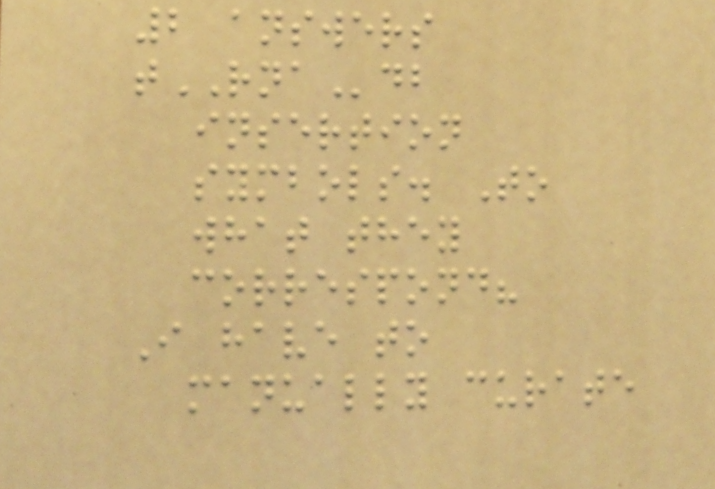2 answers
tRNAdb
insertion
symbols. To
what they
correspond?
I have to
manually curate
